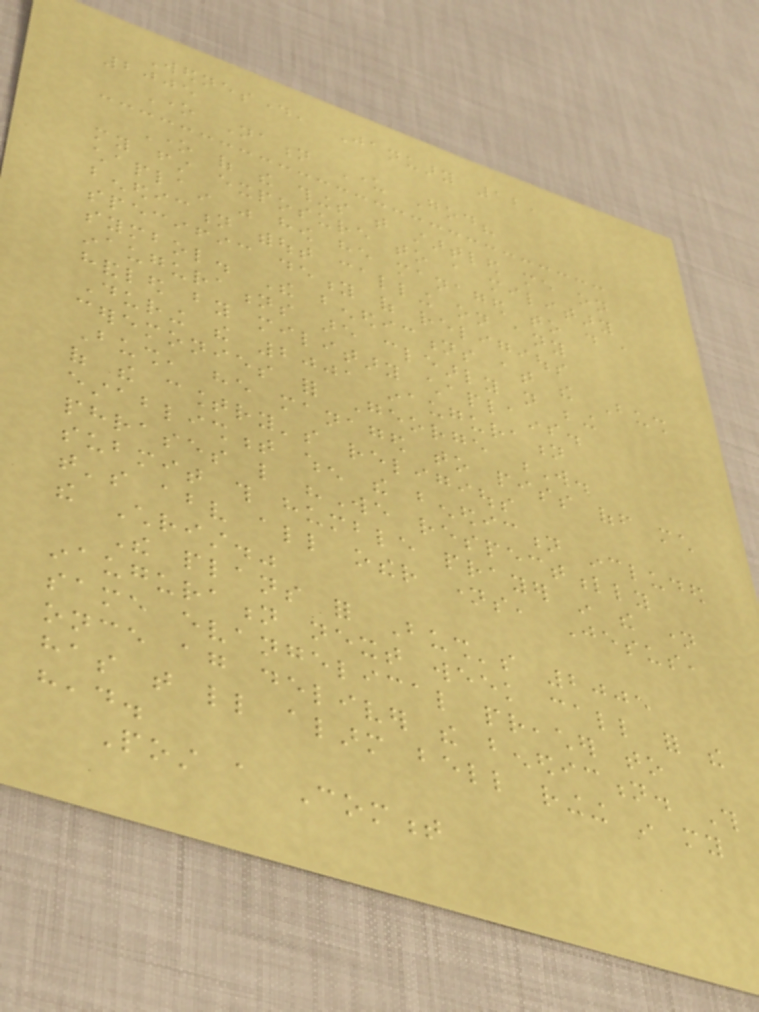Wednesday, January 12,
2005
One Nation Under God?
One of the things that startled me on
my first exposure to a military
chaplain was how he managed to do a
benediction without calling on any
specific deity of religious
symbol. The benedictions at the Bush
inaugurations are clearly not being
handled by military chaplains.
During the 2001 inauguration
ceremonies for George W.
Bush, he managed to piss off much
of the country's religious
establishment when the benediction included
phrases like "We respectfully
submit this humble prayer in the name
that's above all other names, Jesus,
the Christ."
The plans for Bush's 2005
inauguration next week call for the
same evangelical preacher to
once again deliver the benediction. This
has that little alarm bell ringing in my
head.
Post a Comment
